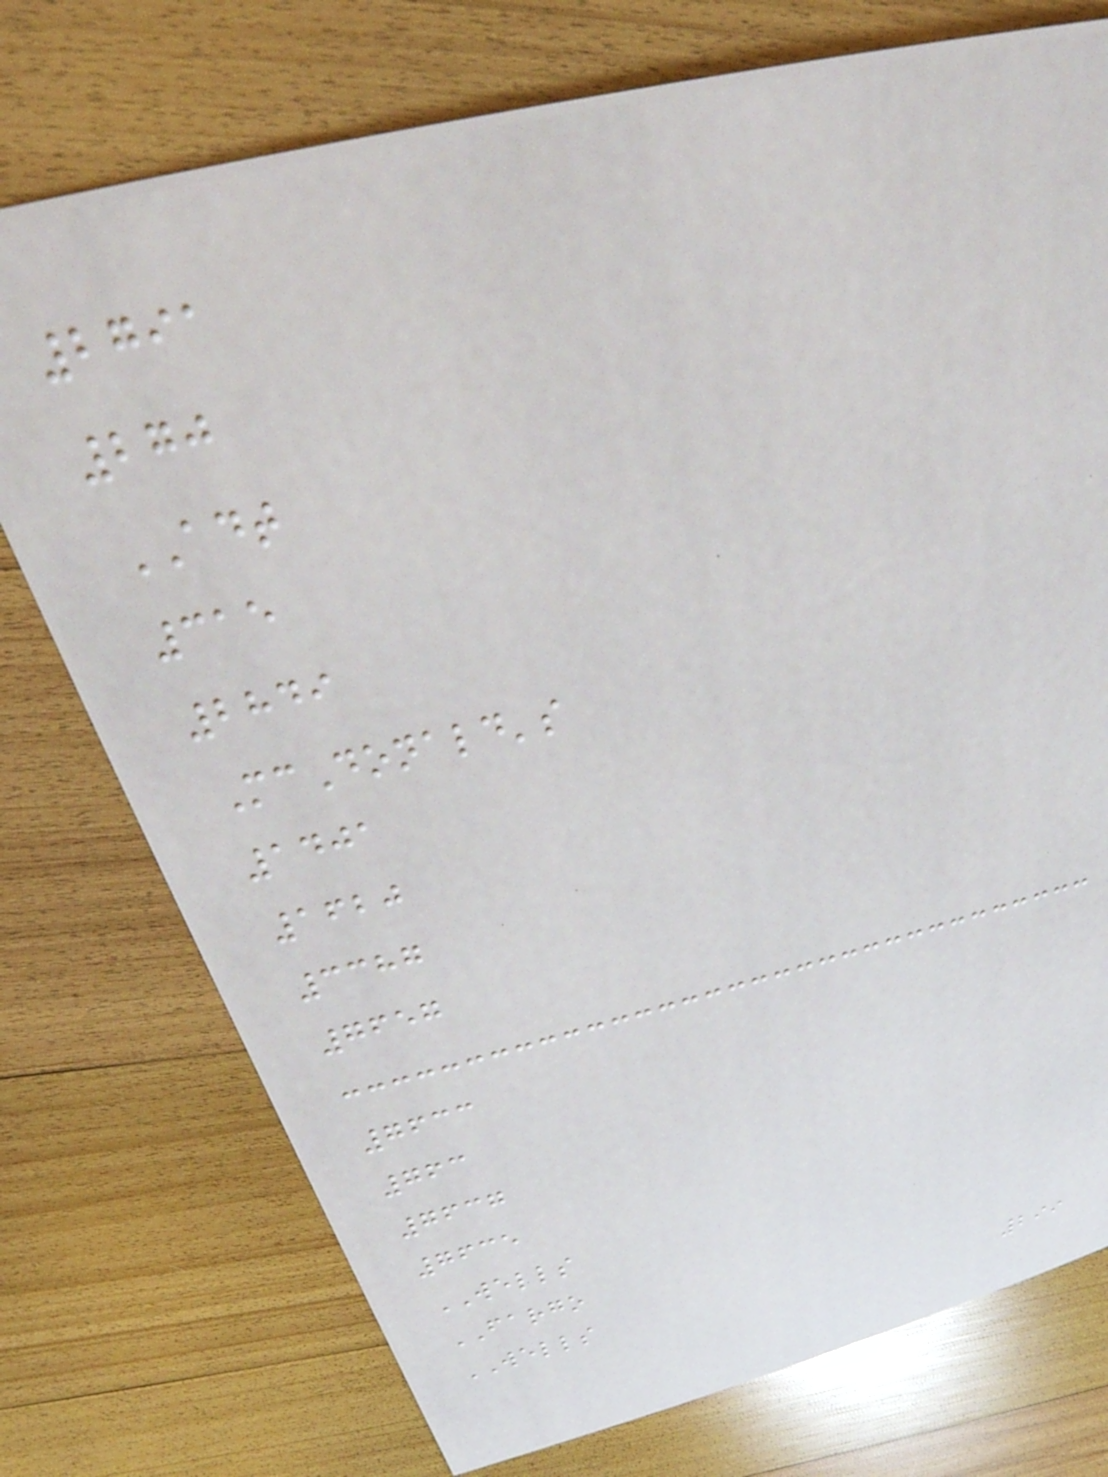2791
270
ADT
315
2849
McDonald's
1401
1620
3387
7657
7633
763
7637
7635
WELLS
FARGO
WELLS
299
